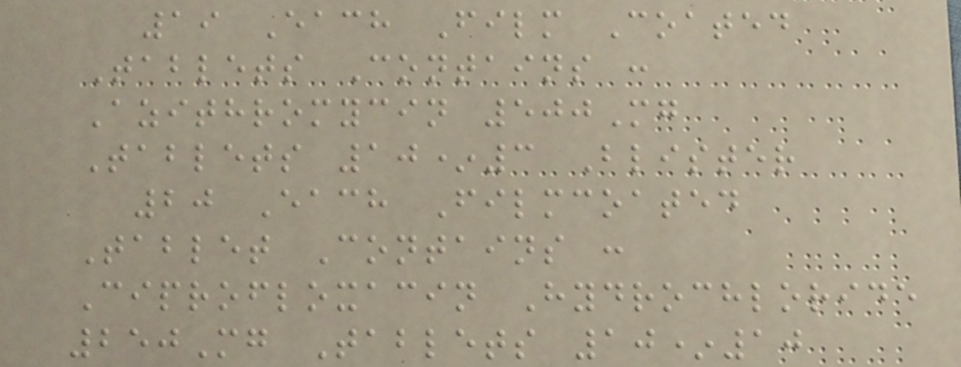19 Each Film Coated
Tablets Contains :
Azithromycin 500Mg
Tablets 10*3 Blister
20 Each Filmcoated
Tablet Contains :
Ciprofloxacin Hydrochloride
250Mg Tablets 10*10
